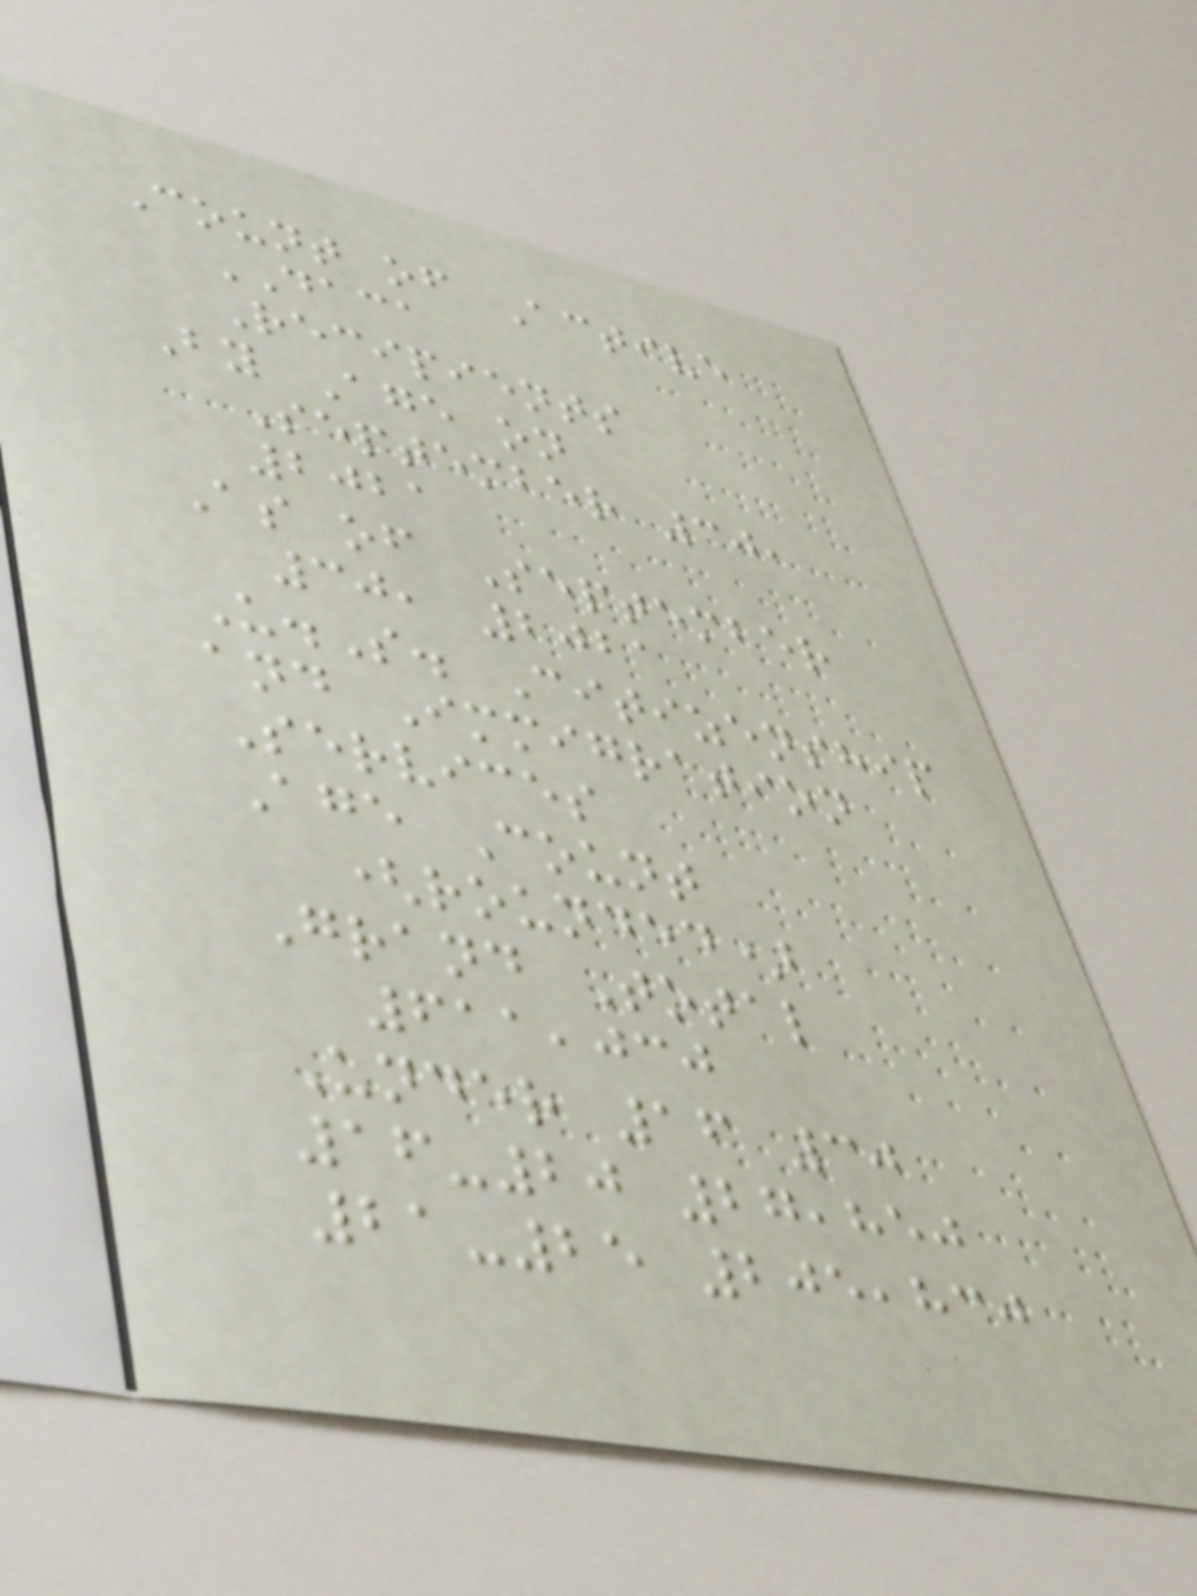Count of Active
DACA
Recipients
By Age on
September 30,
2021
As of September
30, 2021
U.S. Citizenship
and Immigration
Services
Age Count
(rounded)
Grand Total
611,030
Under 16 30
16-20 27,850
21-25 205,830
